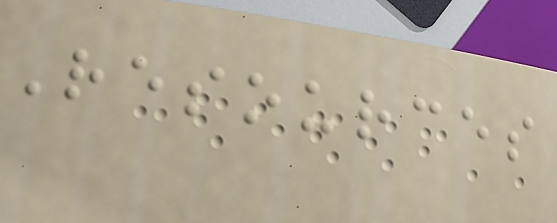Resources
